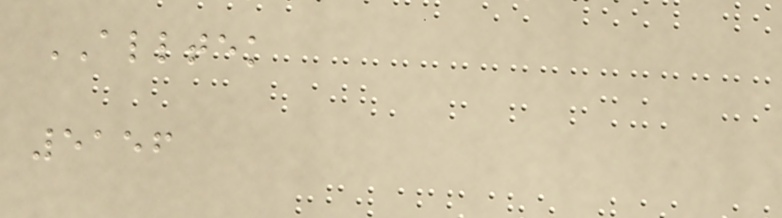ALLTEK
5156
